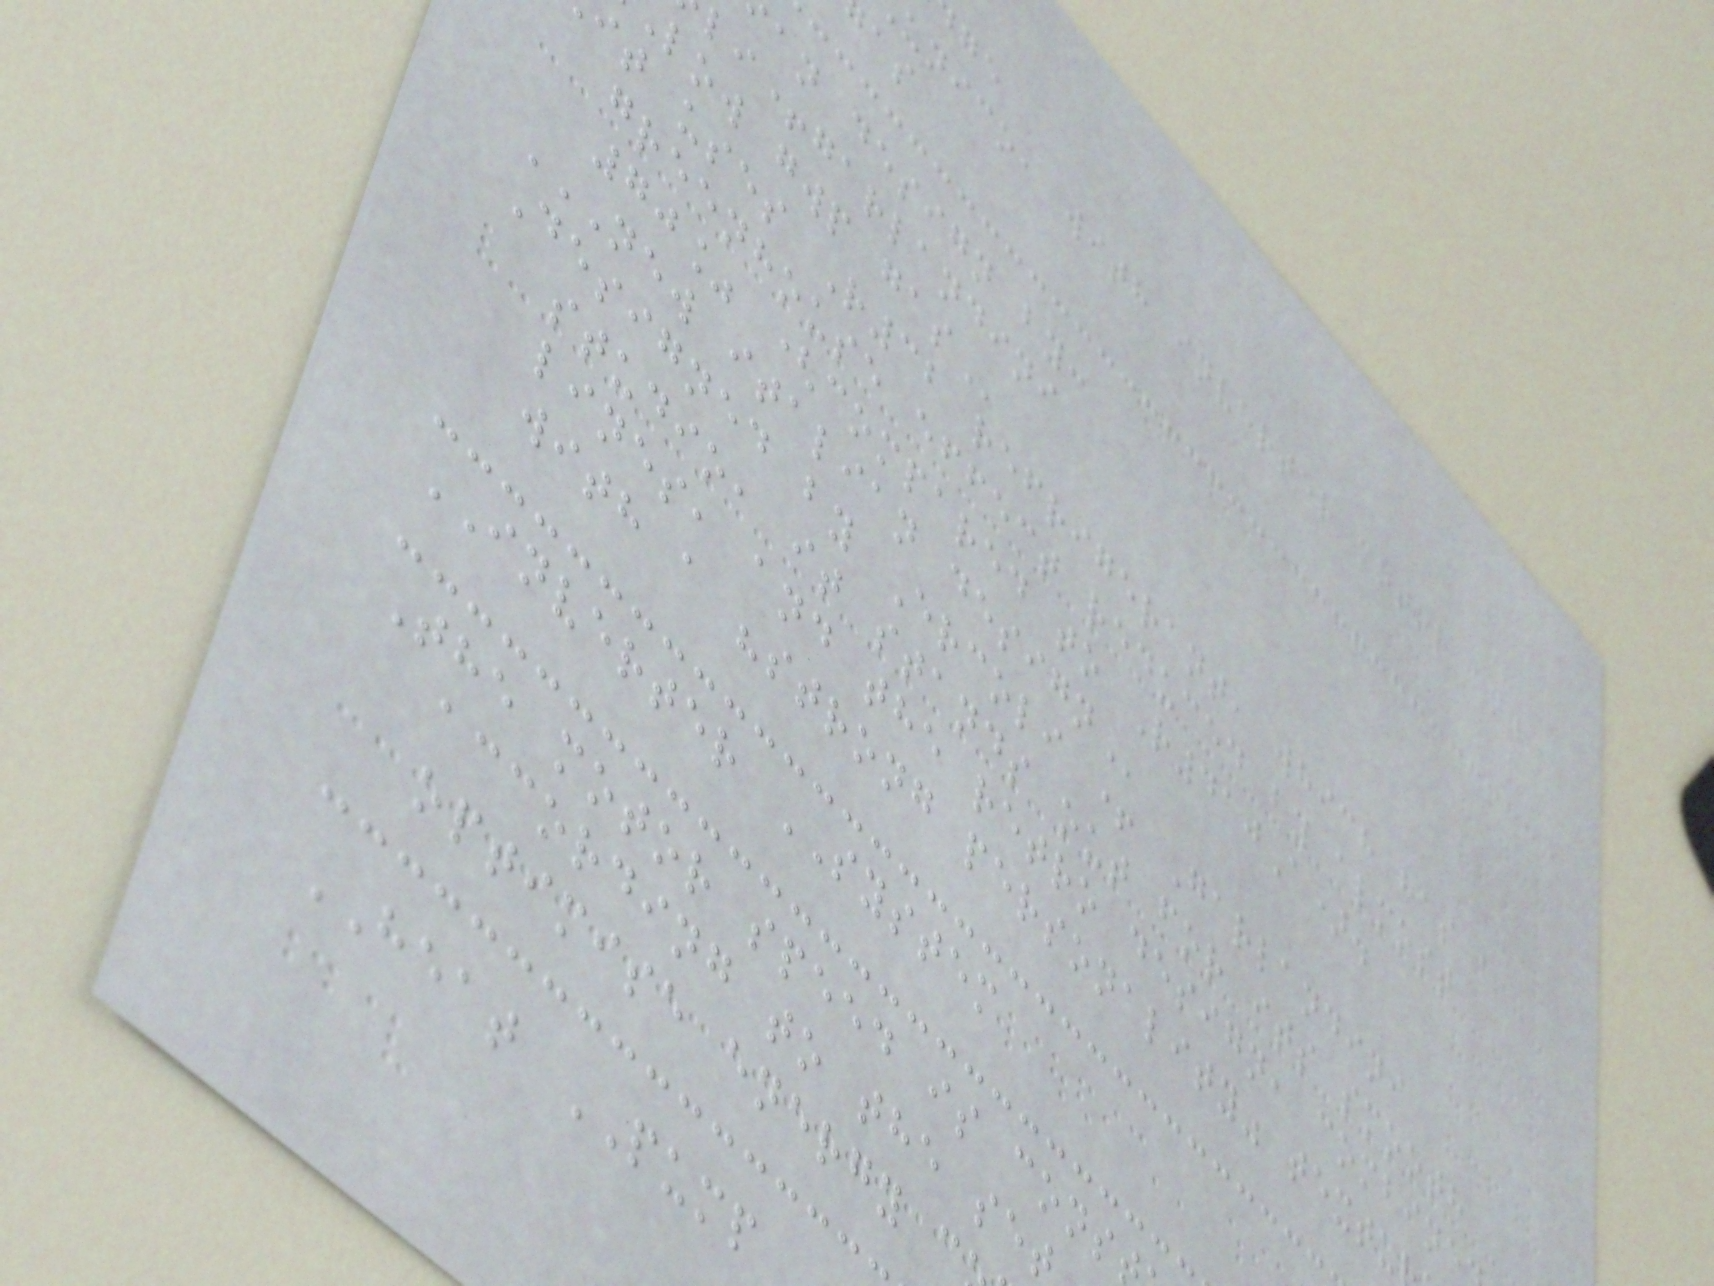unico, with inverter motor and
an design by:
li+garlandini
low gwp
it uses R32 refrigerant, which has a
greenhouse effect reduced by almost
70% (compared to R410A).
NEW ITALIAN DESIGN
Designed by Ercoli + Garlandini
studio, it stands out for its smooth
lines, and the retro design, combine
with a "strong personality" textu
INVERTER SYSTEM
The motor speed is cons
according to the set
optimise energy c
HEAT PUMP
